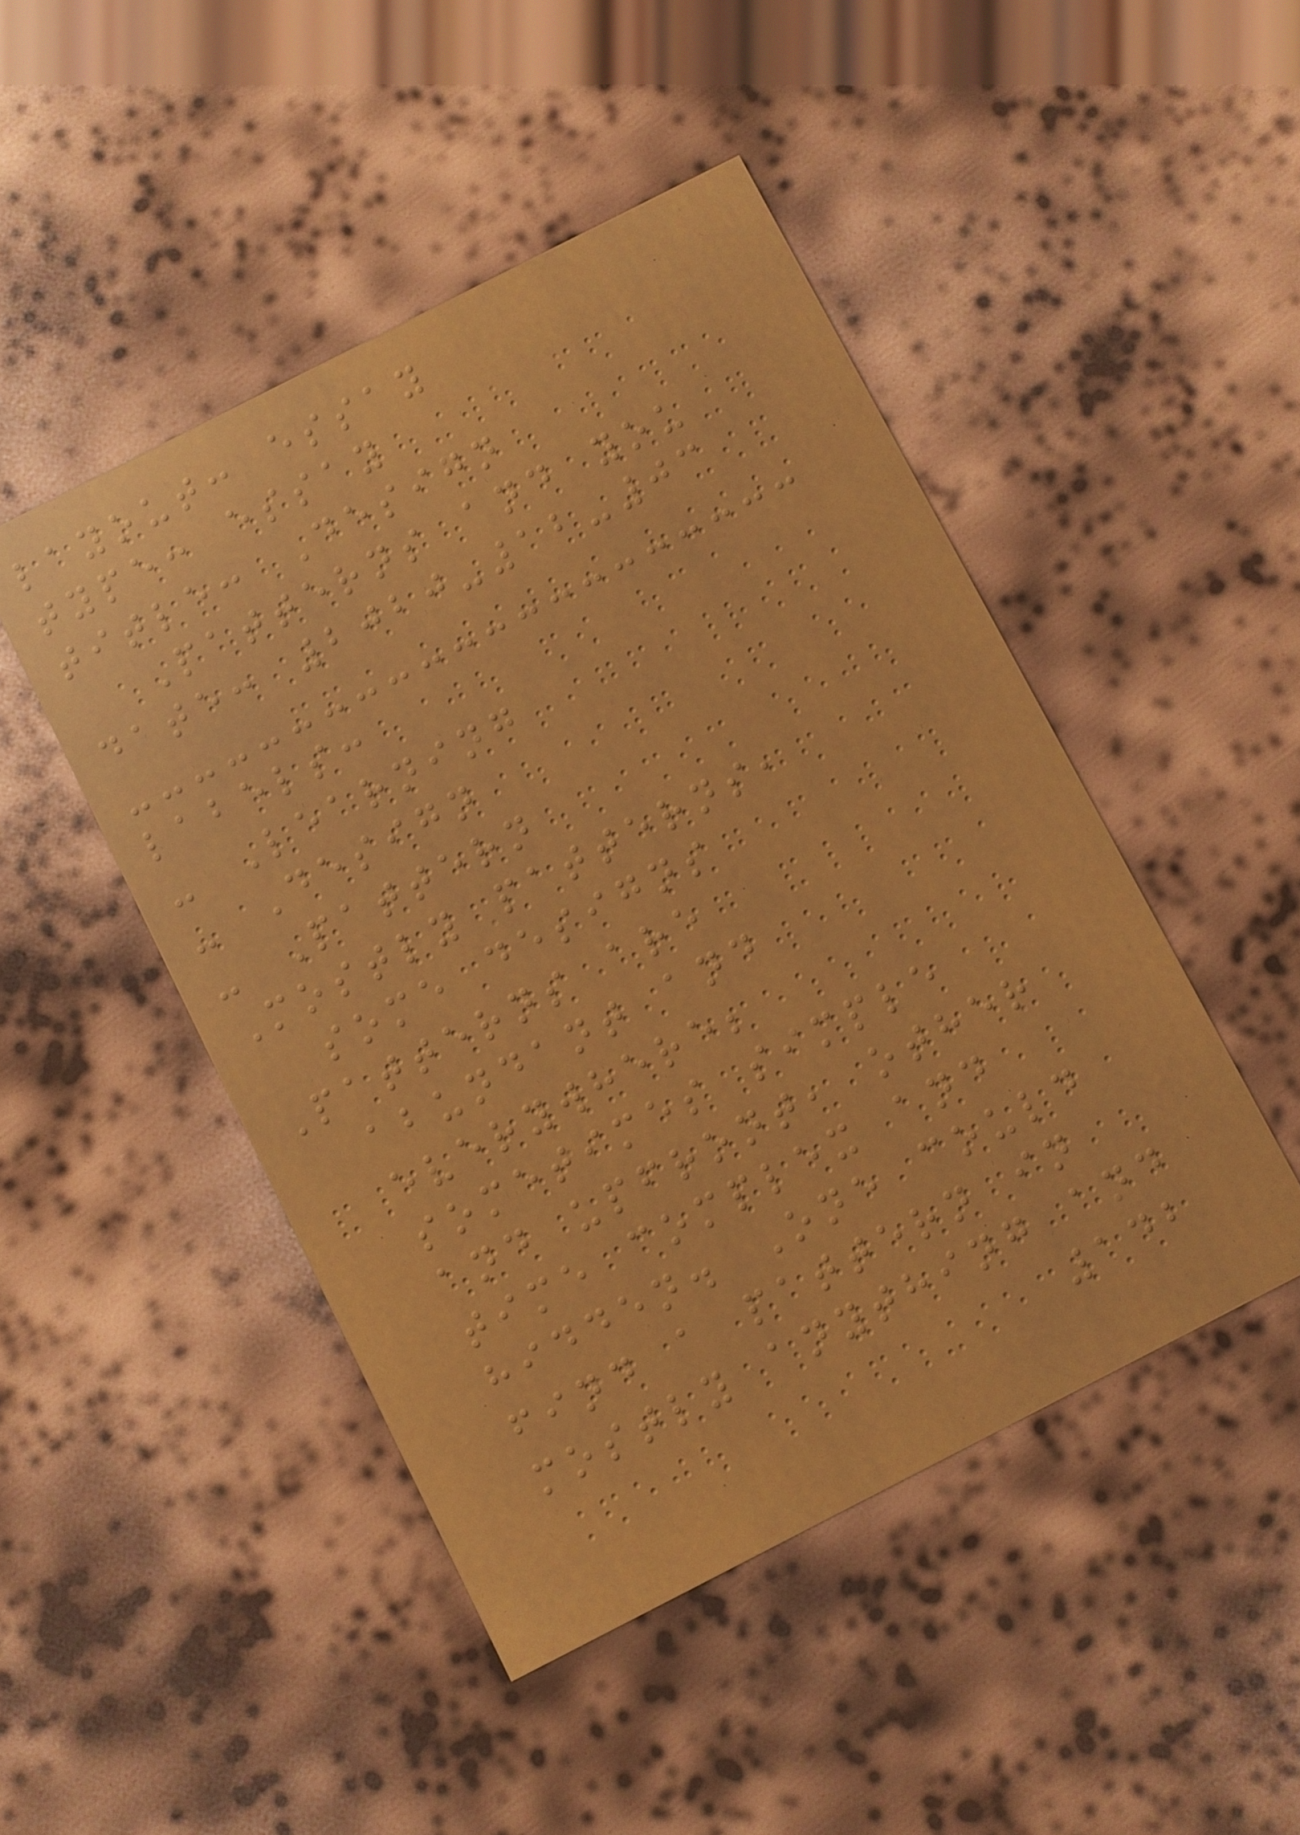layout: essay
type: essay
title: Design
Patterns and you
date: 2020-12-03
labels:
- Learning
- Design
- Pattern
Mostly patterns,
some designs
Patterns are
abundant and
everywhere;
sometimes simple
and upfront, other
time complex and
hidden. One could
find a pattern in
mostly anything and
142
